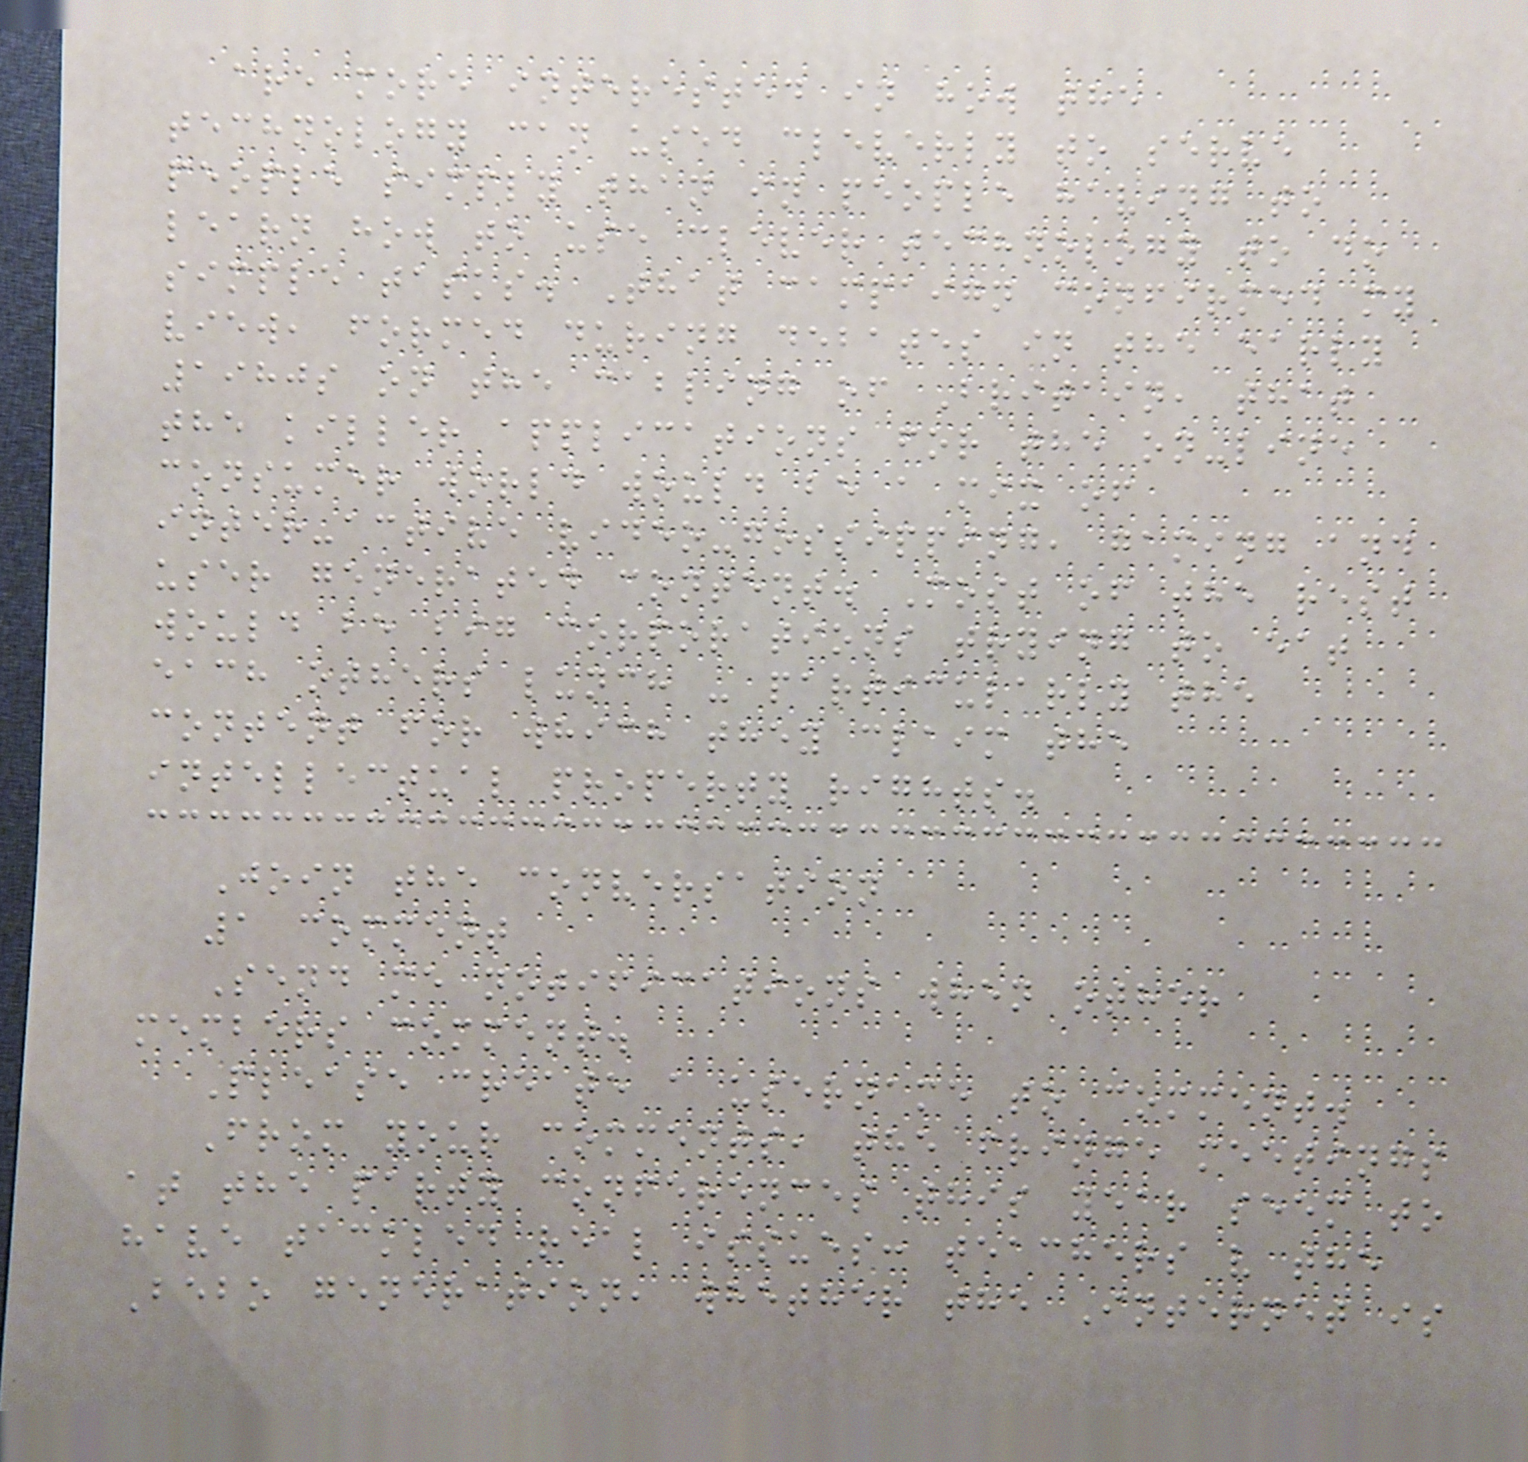are more interested in how the
technology can used cleverly to serve
people simply than in people having to
learn how to use clever technology to do
simple tasks. That campaign confirmed my
view, formed during debates in the early
1980s on the cabling of Britain, that
the killer applications for the on-line
consumer world would be a mix of
inter-active video-gossipping, gaming and
user generated content. Most of the rest
would be big corporations trying to eat
each others lunch - particularly the
content for which they claim the
intellectual property rights.
Join the conversation
1 comment
Send me notifications when other
members comment.
Please create a username to comment.
From your comments, the fringe meetings
at the party conferences this year seem to
have tackled real issues: teachers v the
Bebo generation, whether the Internet is
